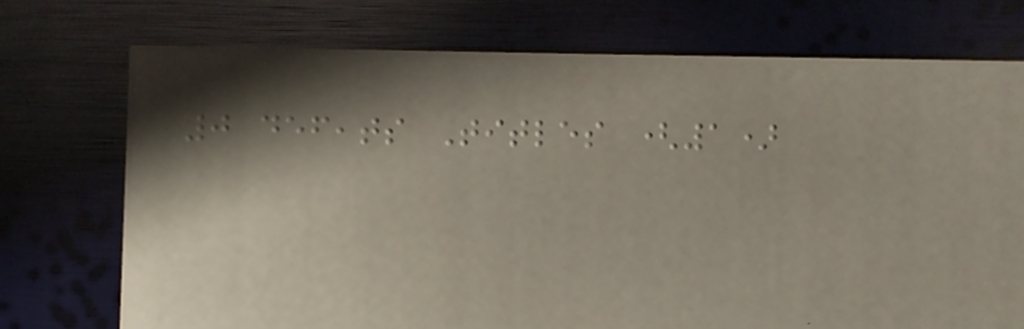0 defeats Titles (1)
